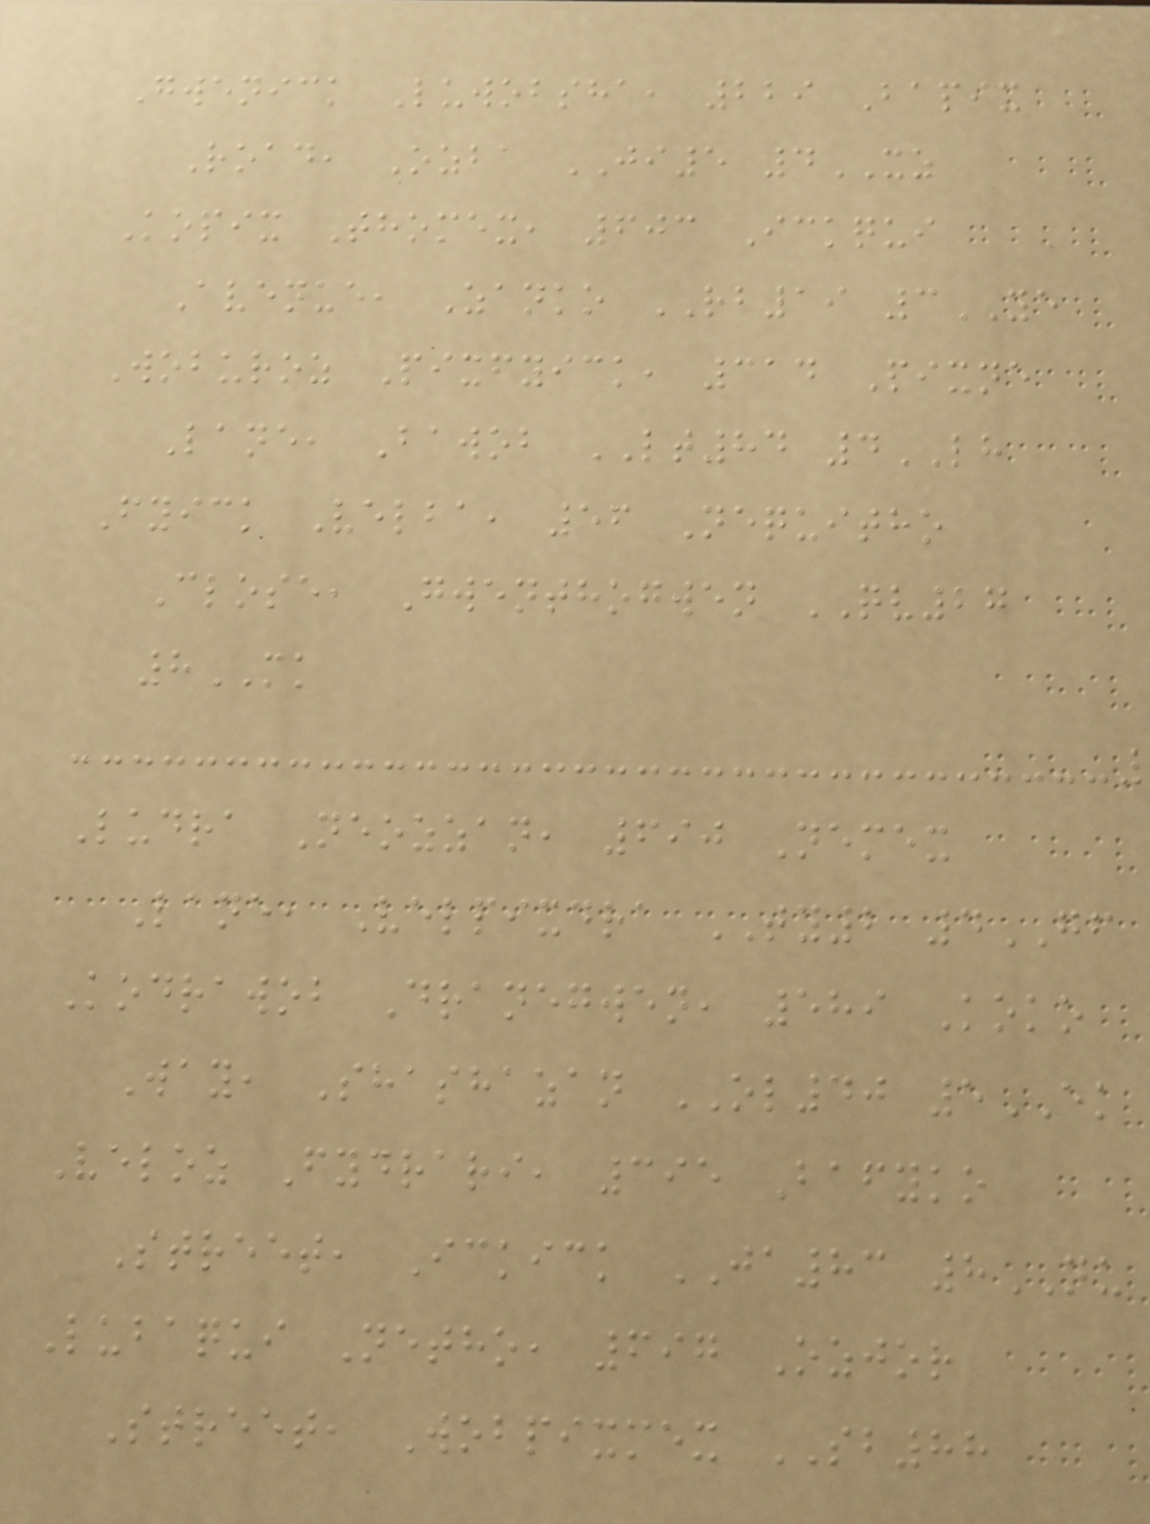Gwenick Luwobsha, 229 Bapix
Road, Ozba JI5 4XZ
Kopix Thomex, 603 Ickqui
Avenue, Zanko RB19 3YE
Woburoz Pixfyick, 314 Pixne
Lane, Bawob LT84 4LH
Fyick Velba, 56 Nequitho
Close, Gwenthogwen QV27
8MK
Ludra Neozzan, 690 Nemex
Lane, Velpixdra TY2 4GF
Kodrawob Dranegwen, 589 Koko
Way, Shashazan OL40 5EK
Veloz Fydrari, 395 Bafyko
Street, Ickick JA83 8NU
Lubaqui Netho, 697 Ozjor
Street, Wobpixmex SB88
